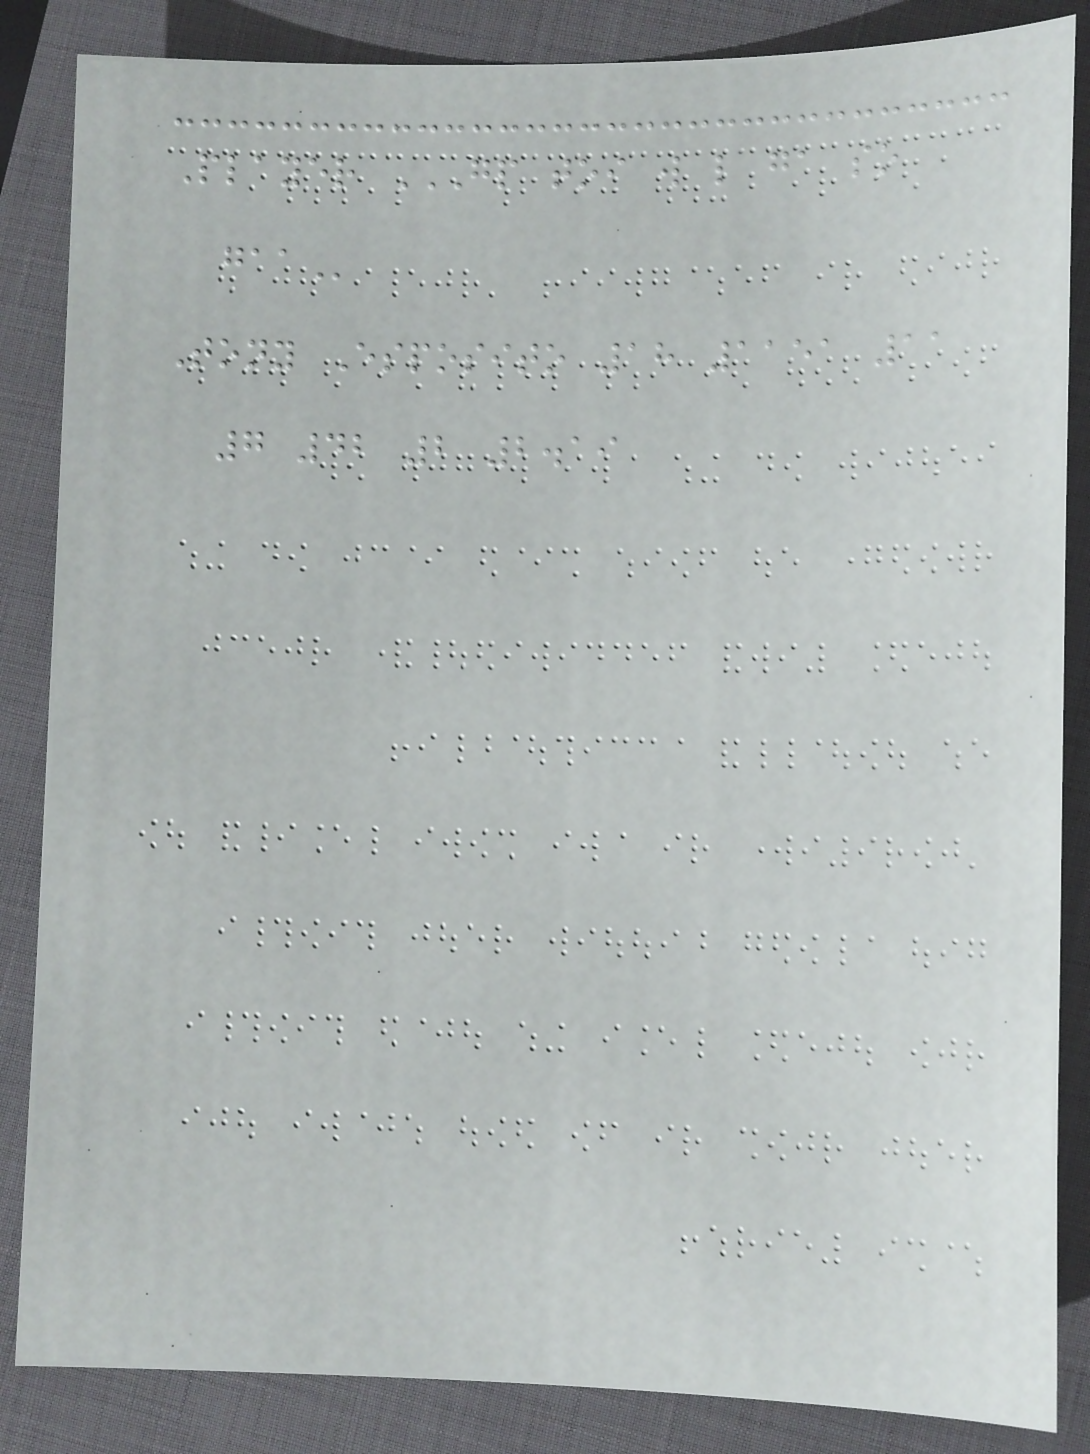Player GP TOI W L GA SO
GAA
Tony Esposito 18 1151 11
7 42 2 2.19
